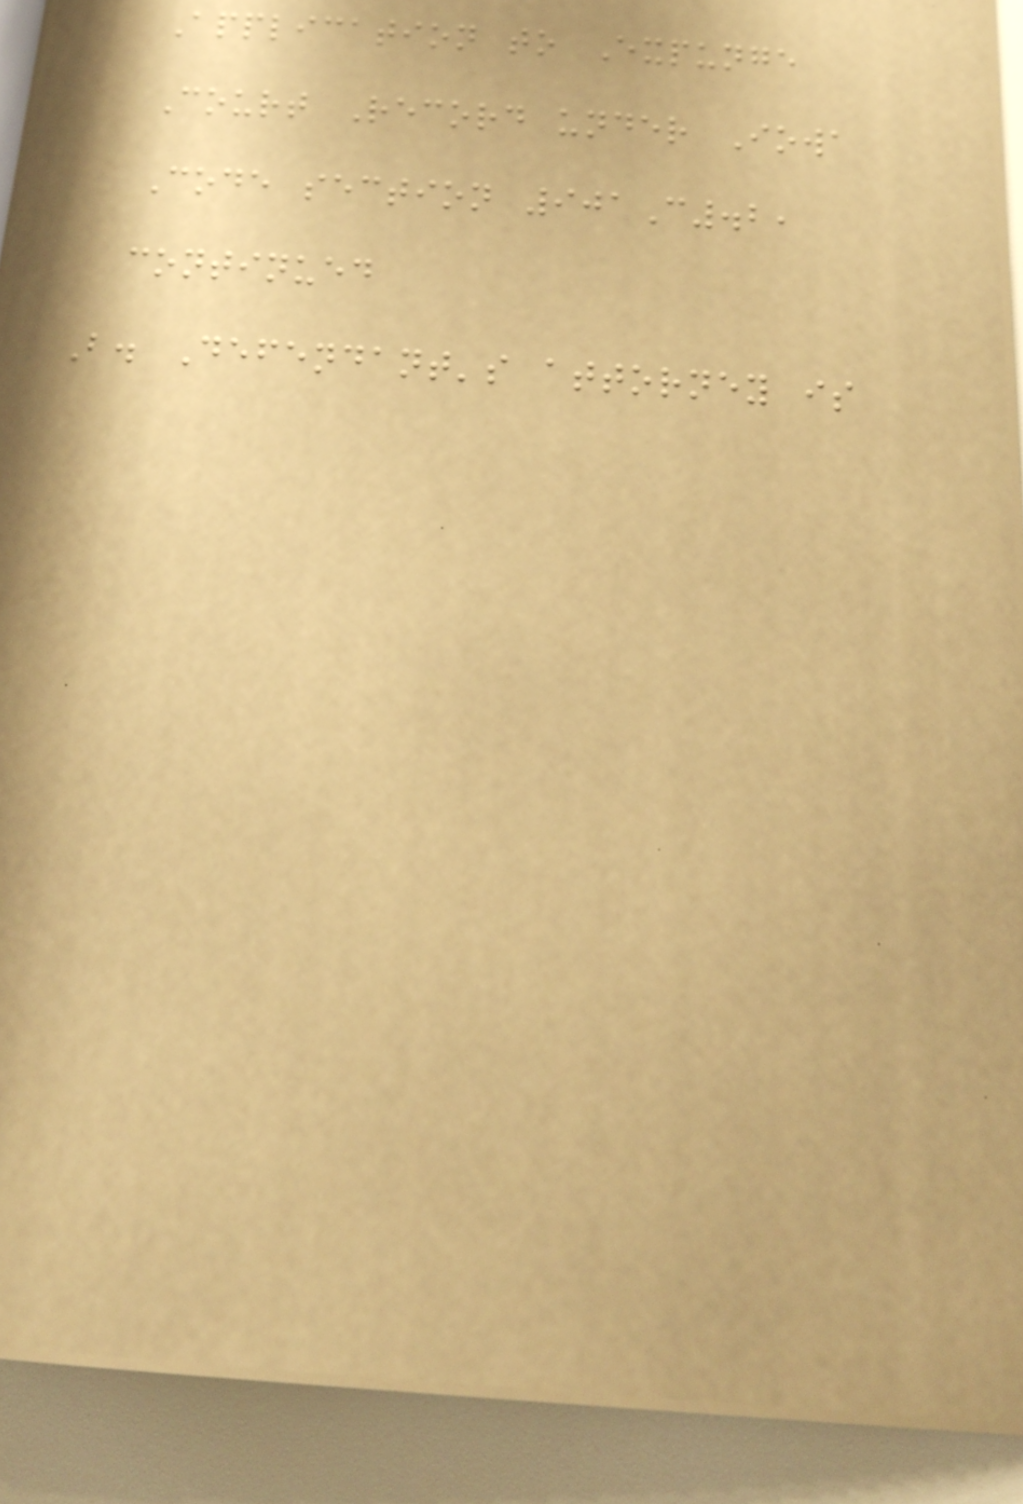Application to Expunge
Court Record under Iowa
Code section 901C.2,
continued
B. Defendant's attorney is
